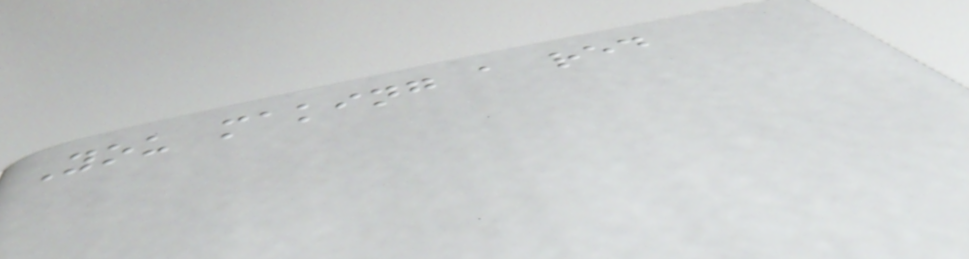You making a red
